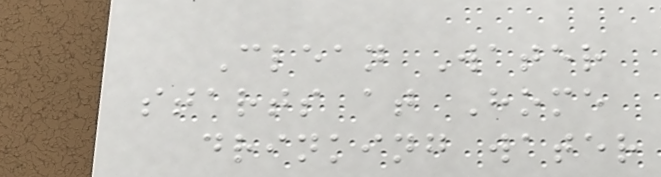Clean Water
starts at Home
drinking water
